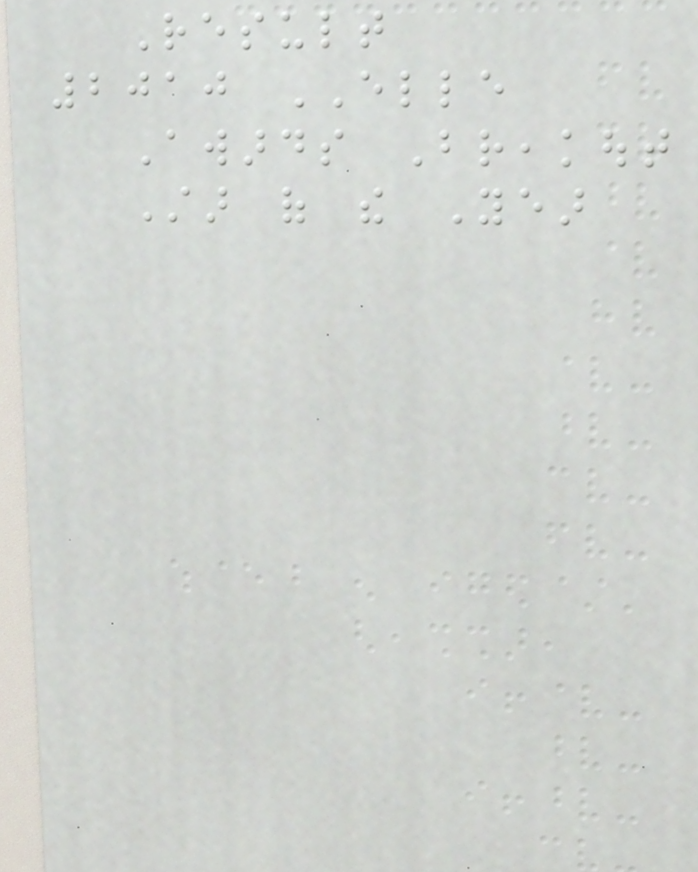Result
2010 ELLE
Awards Breakout
Star of the Year
